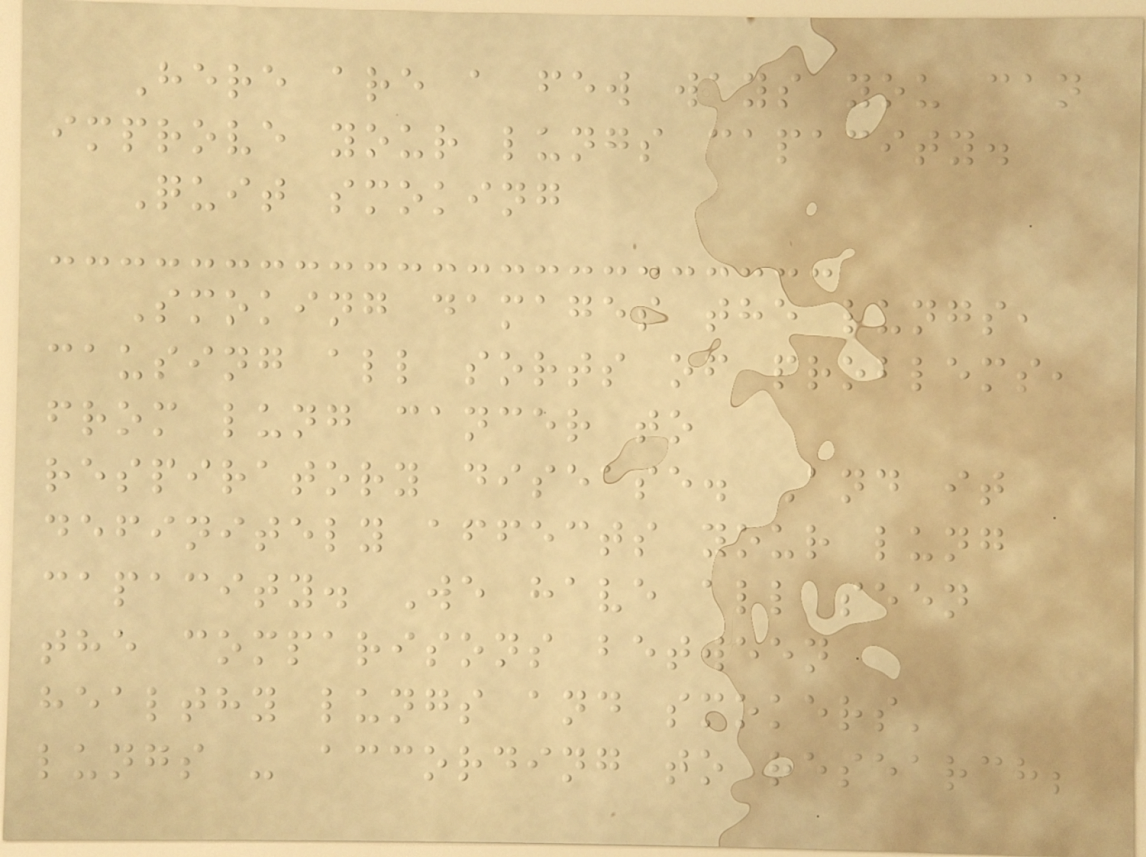Here are a few ways you can
improve your lungs capacity.
Quit smoking
Smoking damages the lungs,
causing all sorts of problems,
from lung cancer to
respiratory disease. And it
definitely affects your lung
capacity. We have all seen
the comparisons between
healthy lungs and smokers'
lungs - according to research;
